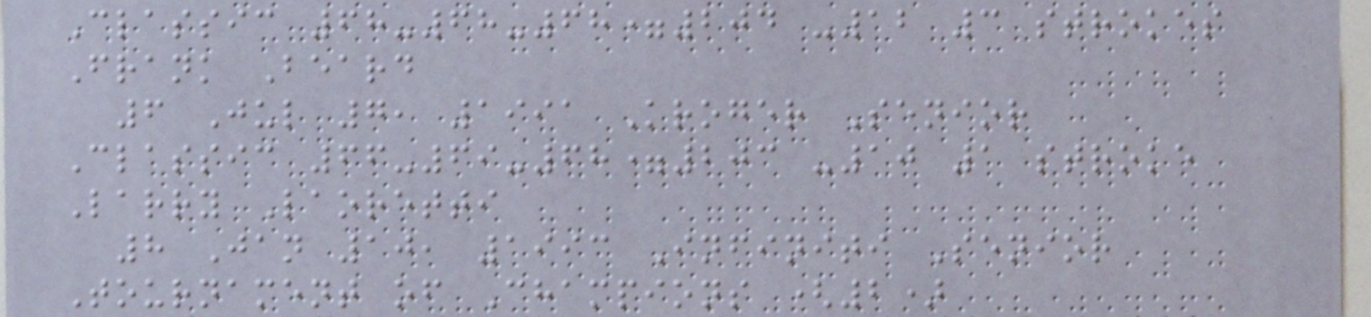Classic 68-68-68=204 -12 3 strokes
Frank Beard
6 Jul 7, 1991 Kroger Senior
Classic 66-69-68=203 -10 1 stroke
Larry Laoretti
8 Jan 10, 1993 Infiniti Senior
Tournament of Champions (2)
